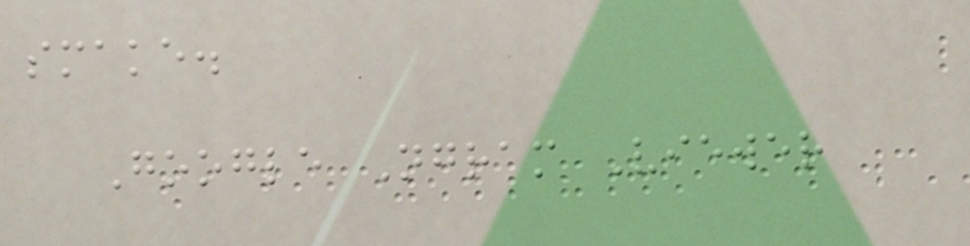smake.
Google Ngram Viewer
